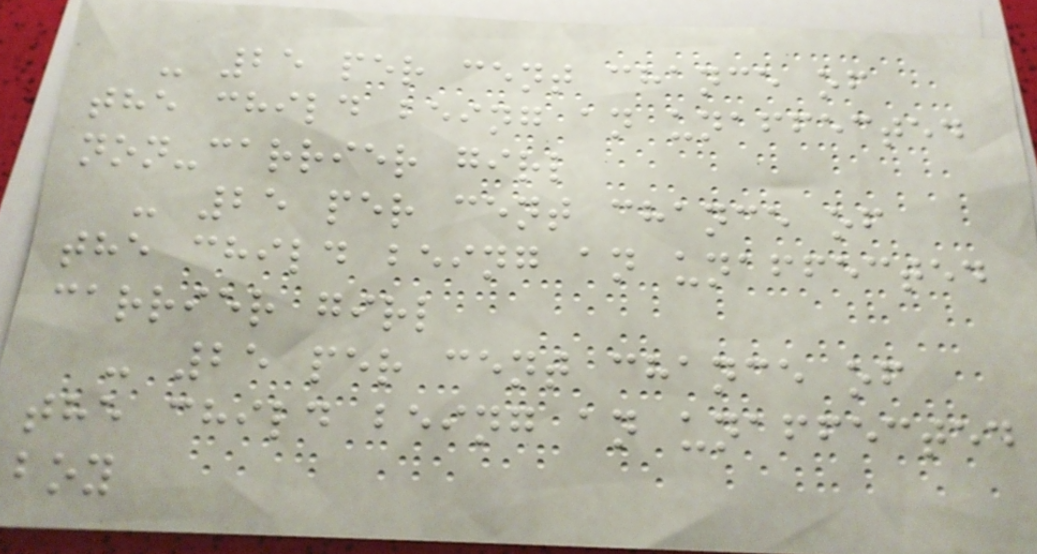- 25 per cent chance of
the child being an unaffected
non-carrier girl
- 25 per cent chance of
the child being an unaffected
carrier girl
- 25 per cent chance of
the child being an unaffected
boy
